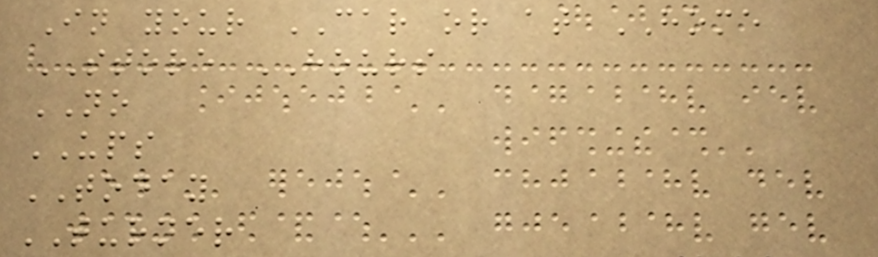In your CAR or at HOME
STORE HOURS
NO
UPS
TODAY
TURNER
